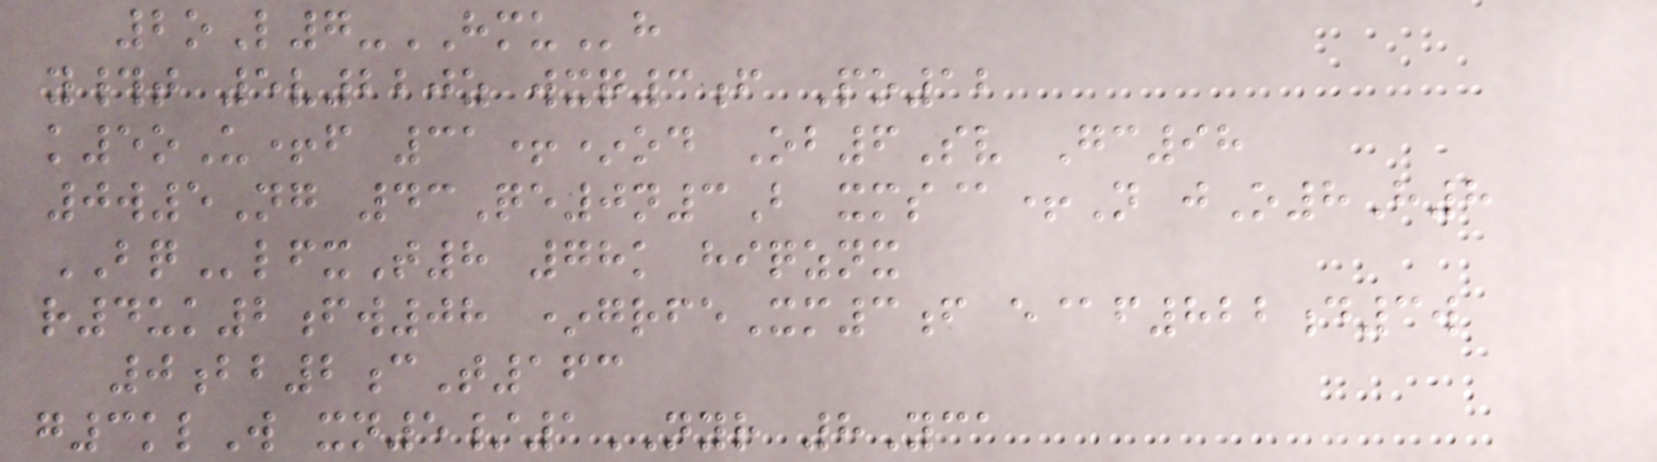2oL7-HMUh
y#t 5v220z wxq3f Po12
k5oU+f 31+*od Ob6Sv Gc98
0w5Ng 43Qe0n3B xms@+N jO8H8
BQlfxT8 78k hiqznx
r4uk2fw08 *grfeXm3f e@f822d3w
0bb2cT163
g3klW xn5/1NYR 8Yca
